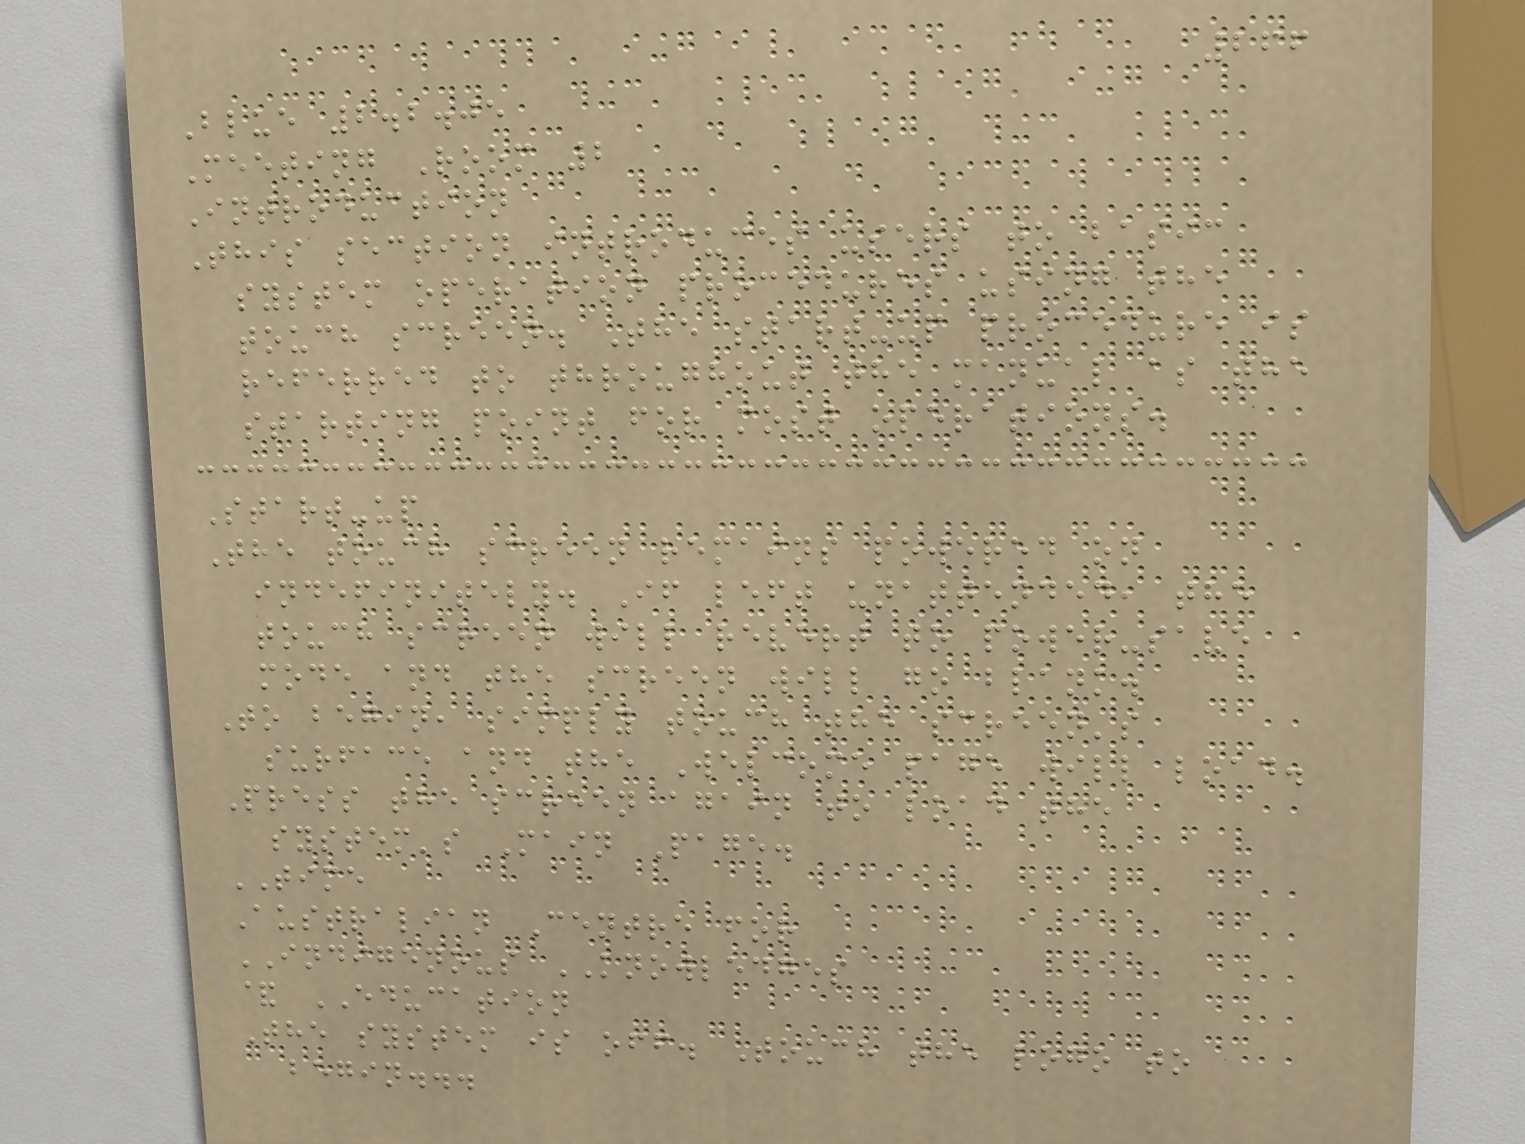266
Blue 2.2.05
Meeting Room 2
Introduction
This section introduces users to basic
system operation procedures using the
touch screen. The start-up procedure is
referred to throughout the manual as the
starting point for most operations.
Start-up
The touch screen remains powered on
indefinitely. If left unattended, the
touch screen will revert to power-save
mode and the screen will go blank.
To begin, simply touch the screen's
surface and the Welcome page will load.
Press the screen again to load the
system's Main Page.
TIME
Australian Centre for
INDIGENOUS KNOWLEDGES
& EDUCATION
The system is off. Touch the logo to
begin...
